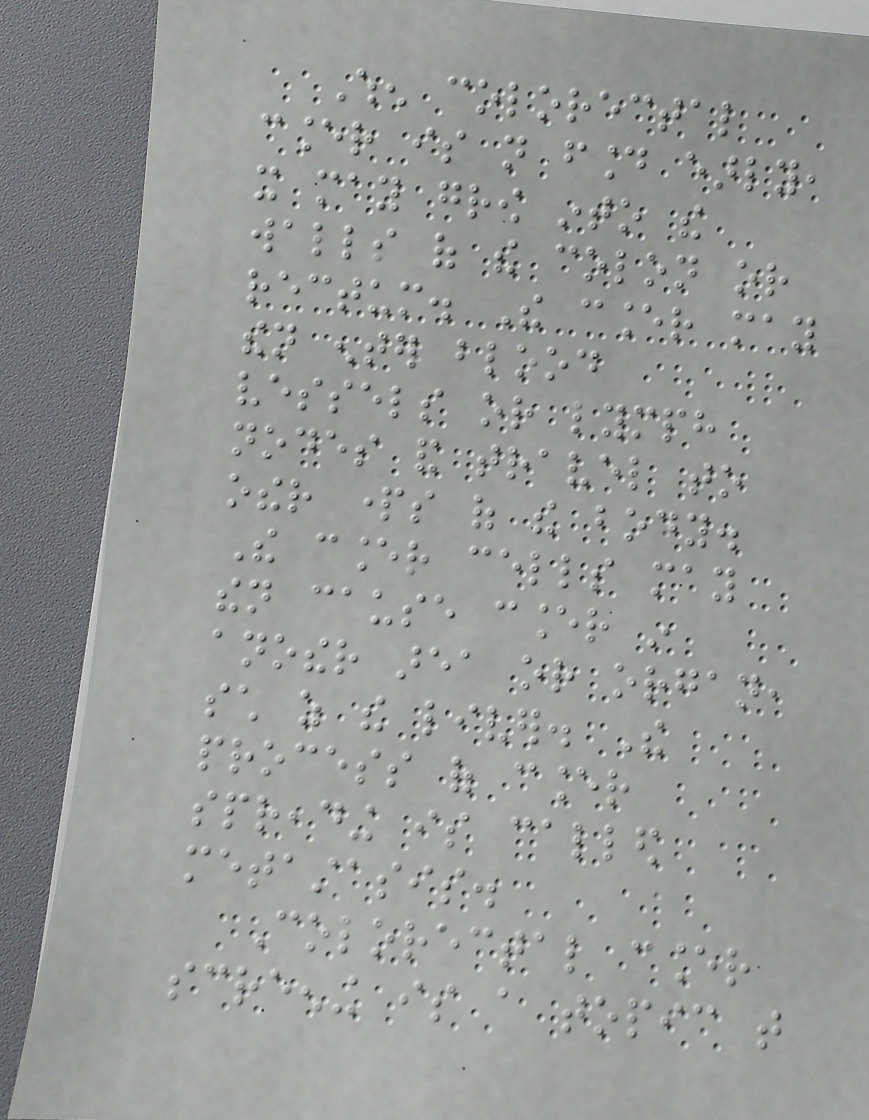When colorectal
cancer is not found early,
it may grow into the
walls of the colon or
rectum. The cancer may
then enter blood
vessels or lymph
nodes and travel to
other parts of the body.
The cancer cells may
then cause cancer in
another area or organ,
such as the liver. The
process of cancer
spreading is called
metastasis.
Colorectal cancer
screening is a topic that
